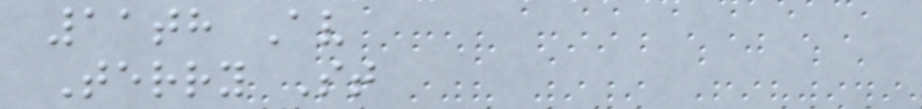11th Av
Terry St
